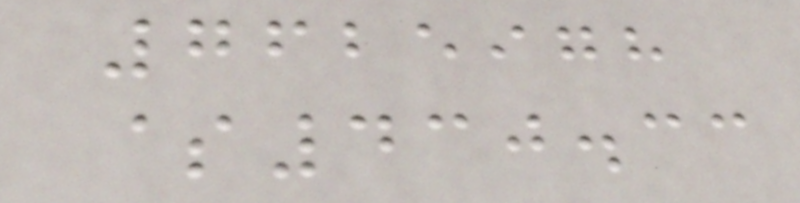7625978
$430.33
